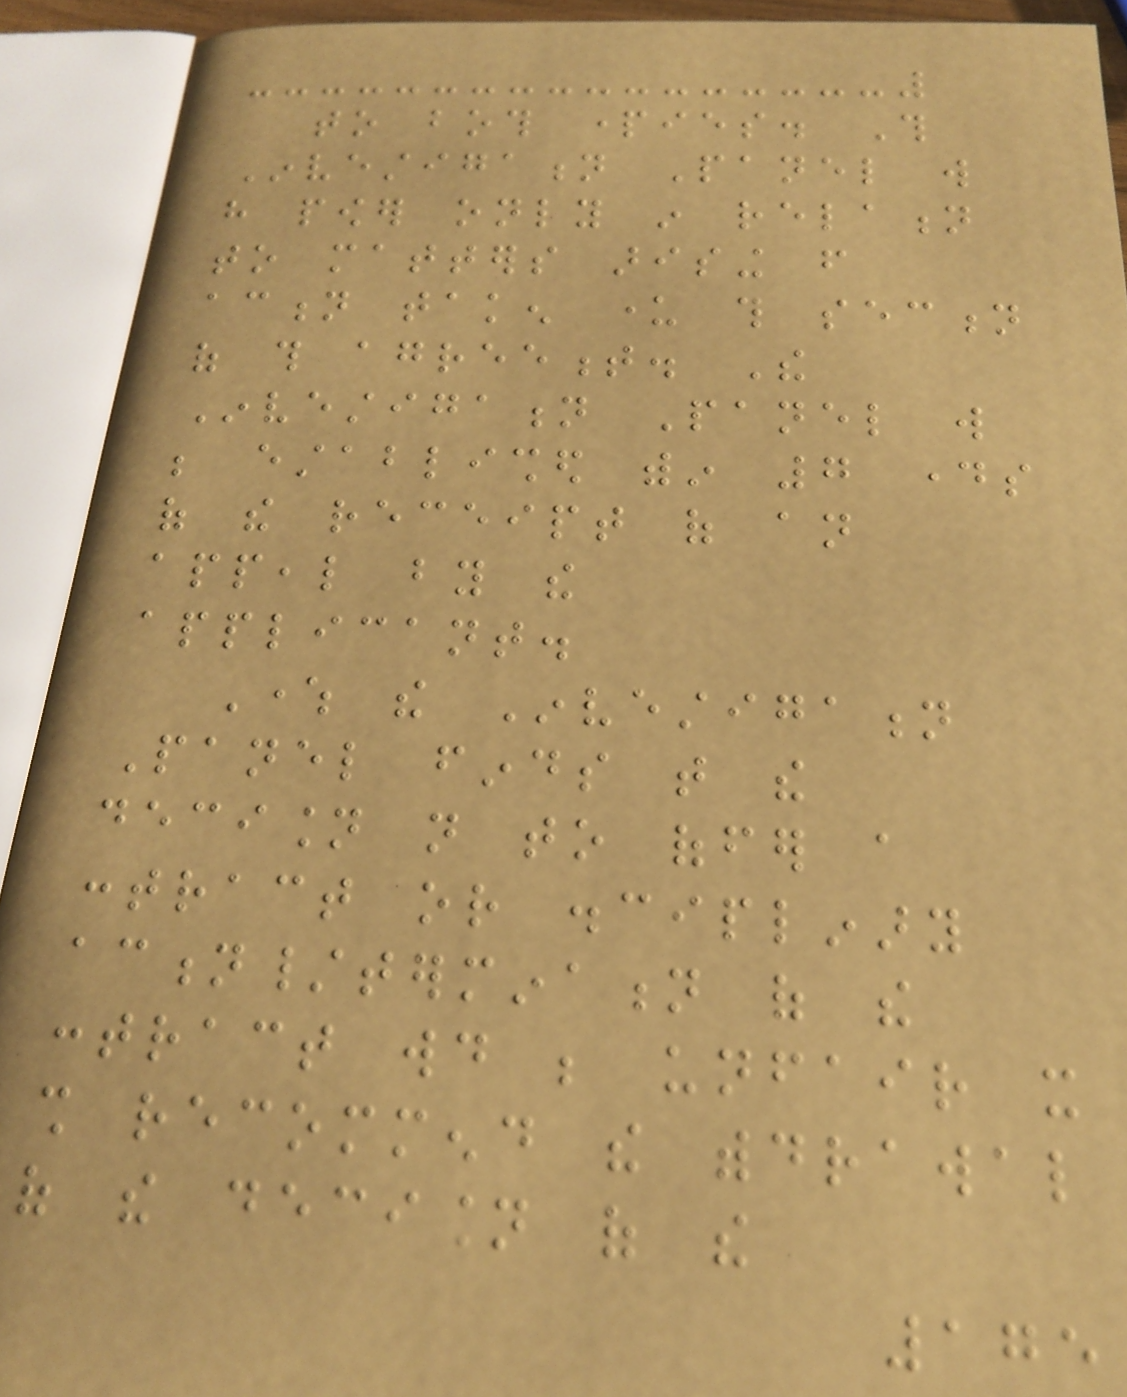to both parties. This
Investigation Panel will
have power only in relation
to matters arising from
action taken under this section
of this agreement. The
Investigation Panel will
be established within 7 days
of the receipt of an
appeal by the
applicant.
Where the Investigation
Panel finds that the
decision not to offer a
contract or disciplinary
action/termination of the
contract would be unfair it
shall recommend the withdrawal
of the decision of the
175
